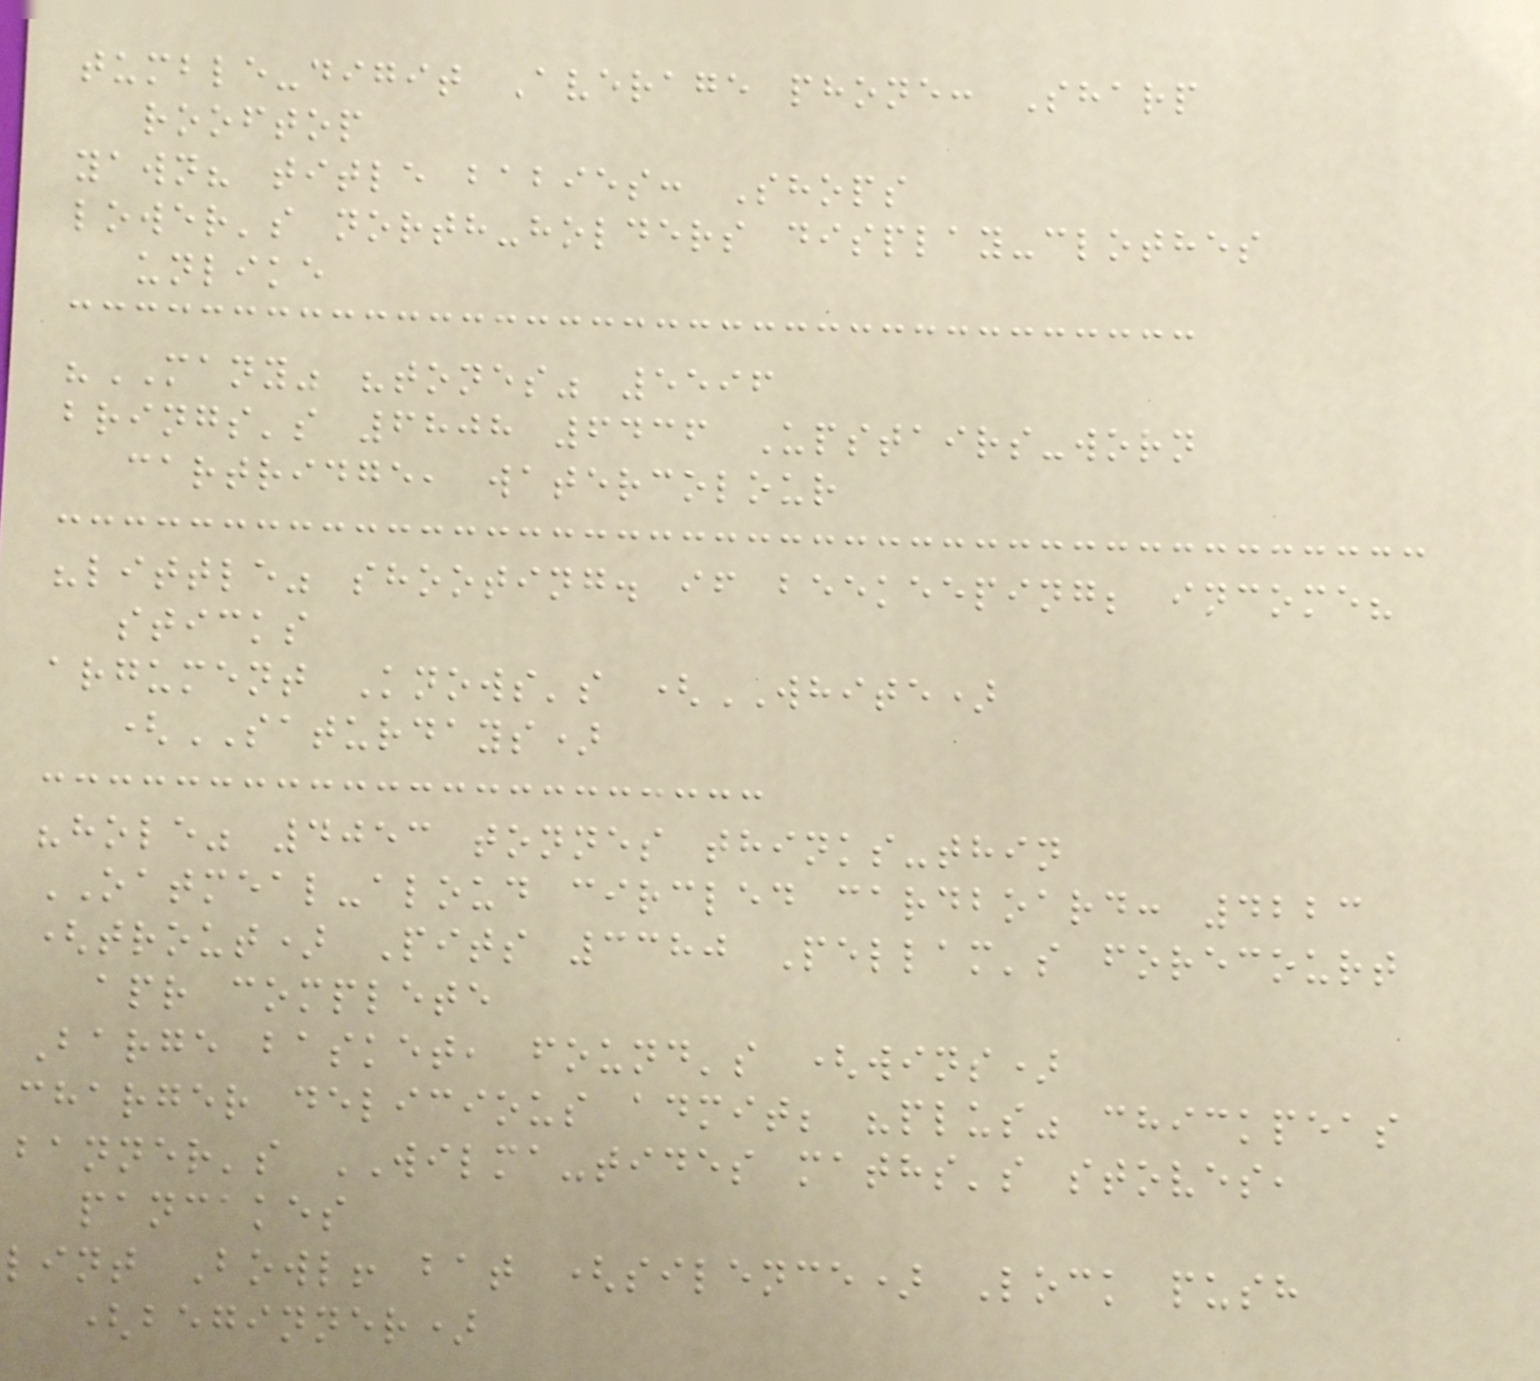tumble-digit Average phone: Sharp
rooftop
yawn? title babies: Shops
lower's north-holders display-clothes
unlike
"MANY" "tones" 5596
brings's 6808 6436 Upstairs-worn
cartridge, watercolour
"little" shooting. if beekeeping; income?
sticks
argument Knows's (WHITE)
(SATURDAYS)
"hole" 4053 tonnes thinks-thin
OATMEAL-aloud circled cardboard: 4223
(trout) Pits 3380 Pellam's forecourt
apr complete
Barge basket, found's (wins)
charger delicious admit; "plus" chickpeas
banner's WILMA-tides maths's stoves,
pancakes
lint Bowl! bat (silence) Lock push
(beginner)
